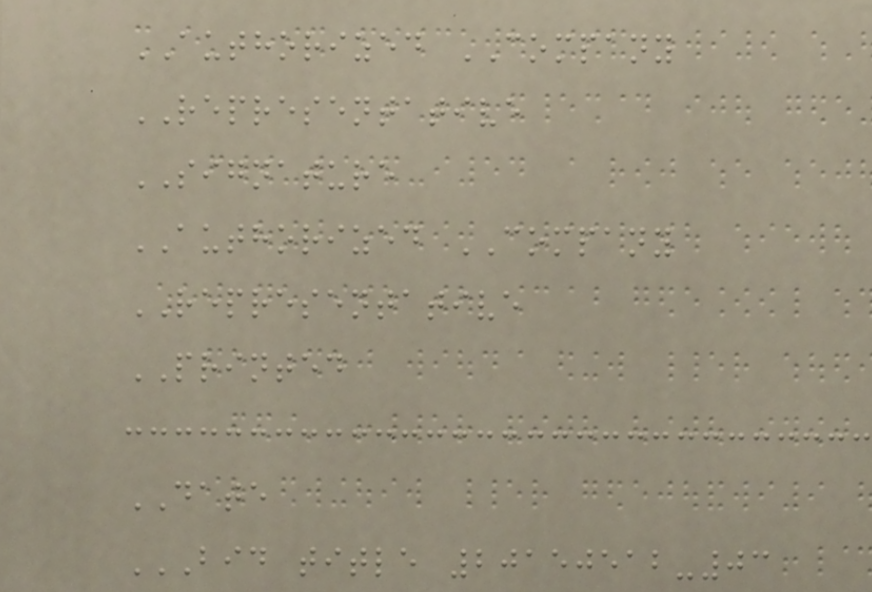AUTHORIZED COMPANY
REPRESENTATIVE
SIGNATURE
AUTHORIZED COMPANY
REPRESENTATIVE
PRINTED
DATE
BID TITLE 20150512-03
